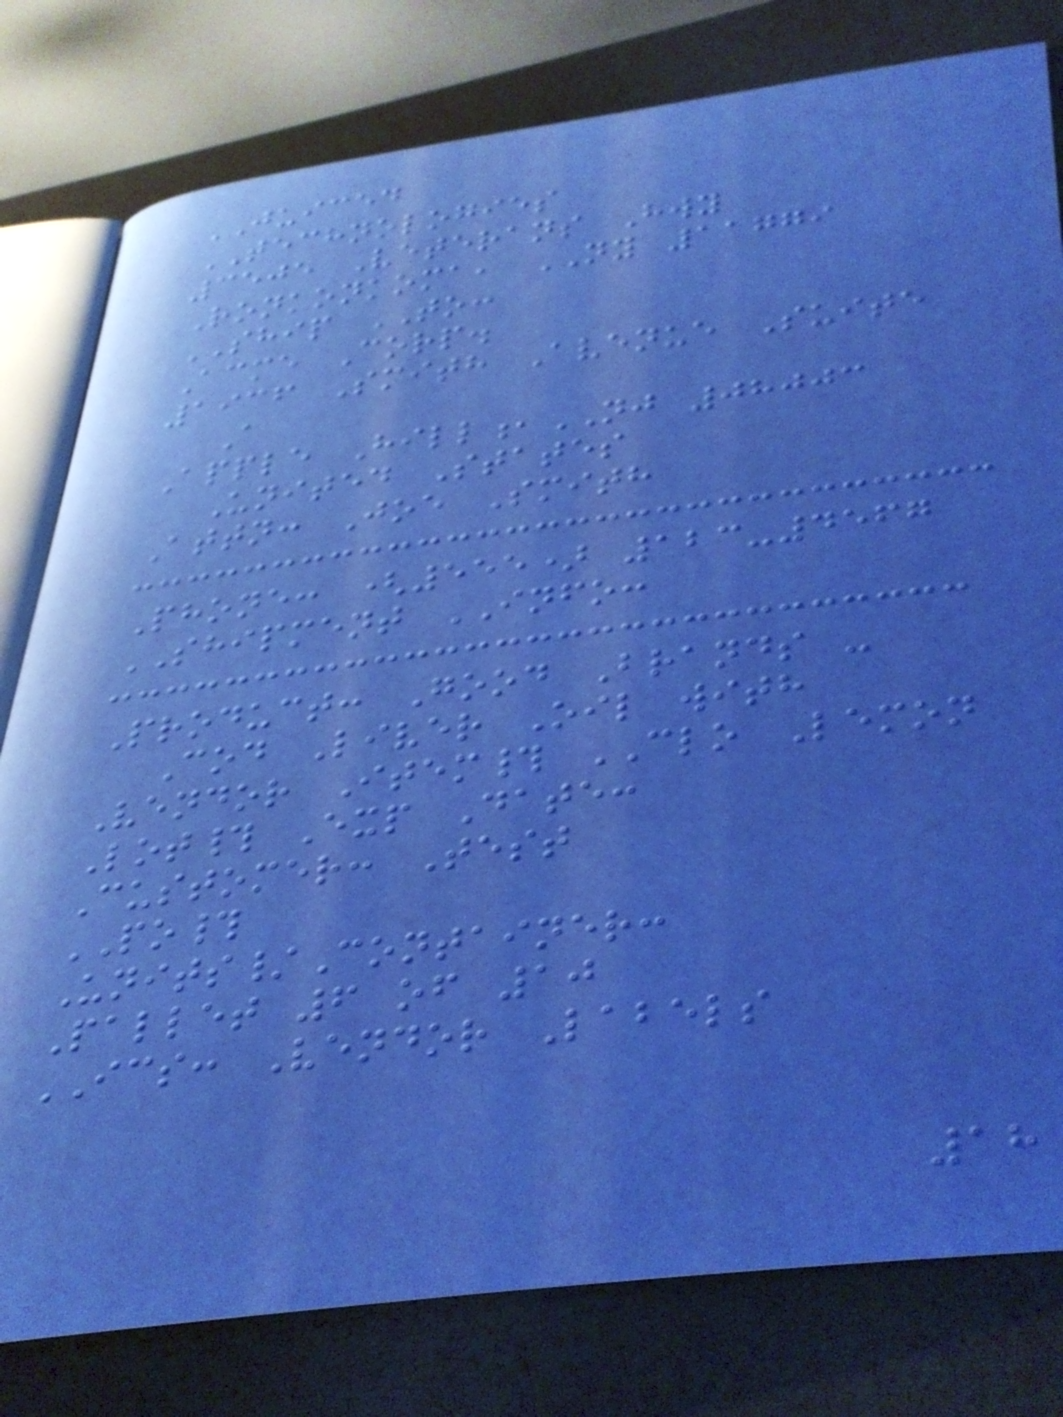JUICED
TECHNOLOGIES
3505 Veterans Hwy
Ronkonkoma, NY 11779
SHIP TO:
Acme Corp.
1936 Smith Avenue Suite
A
Apple Hill,NJ 08003
United States
Attn: Joe Smith
Phone: (555) 123-4567
SHIPMENT INFO:
Product: Good Brands -
Cod Liver Oil with
Vendor Item# CLO Lemon
Lot# Exp Date:
Customer: Test
PO#
Units/Container:
Pallet 6 of 10
ICS: Vendor Labels
18
